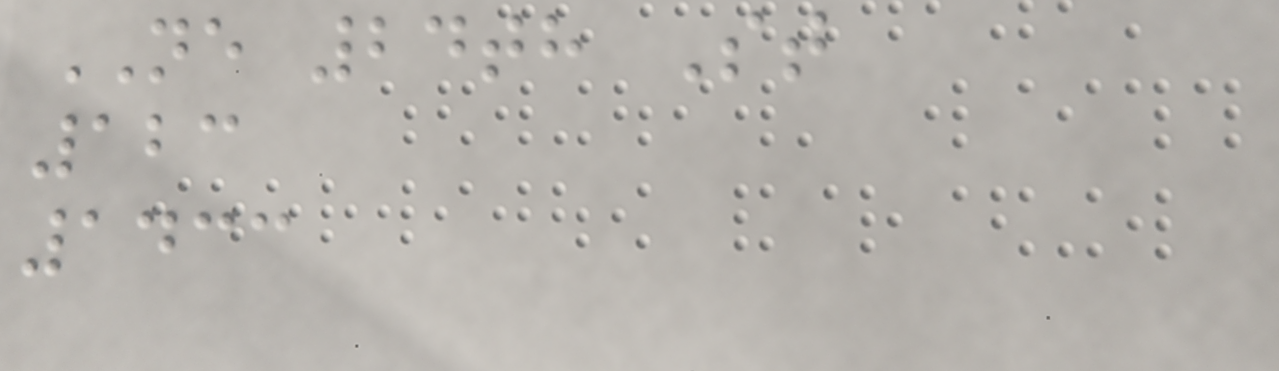NE 24th St
123
1433
